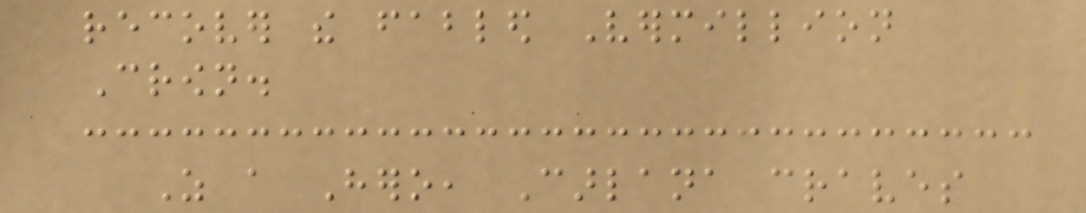recover the fabled Vermillion
Crown.
As a Hero, Carlana craves
